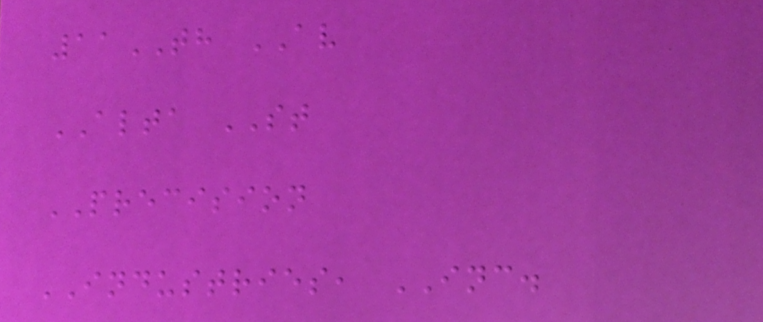11TH AV
ALTA ST
PRECISION
INDUSTRIES, INC.
